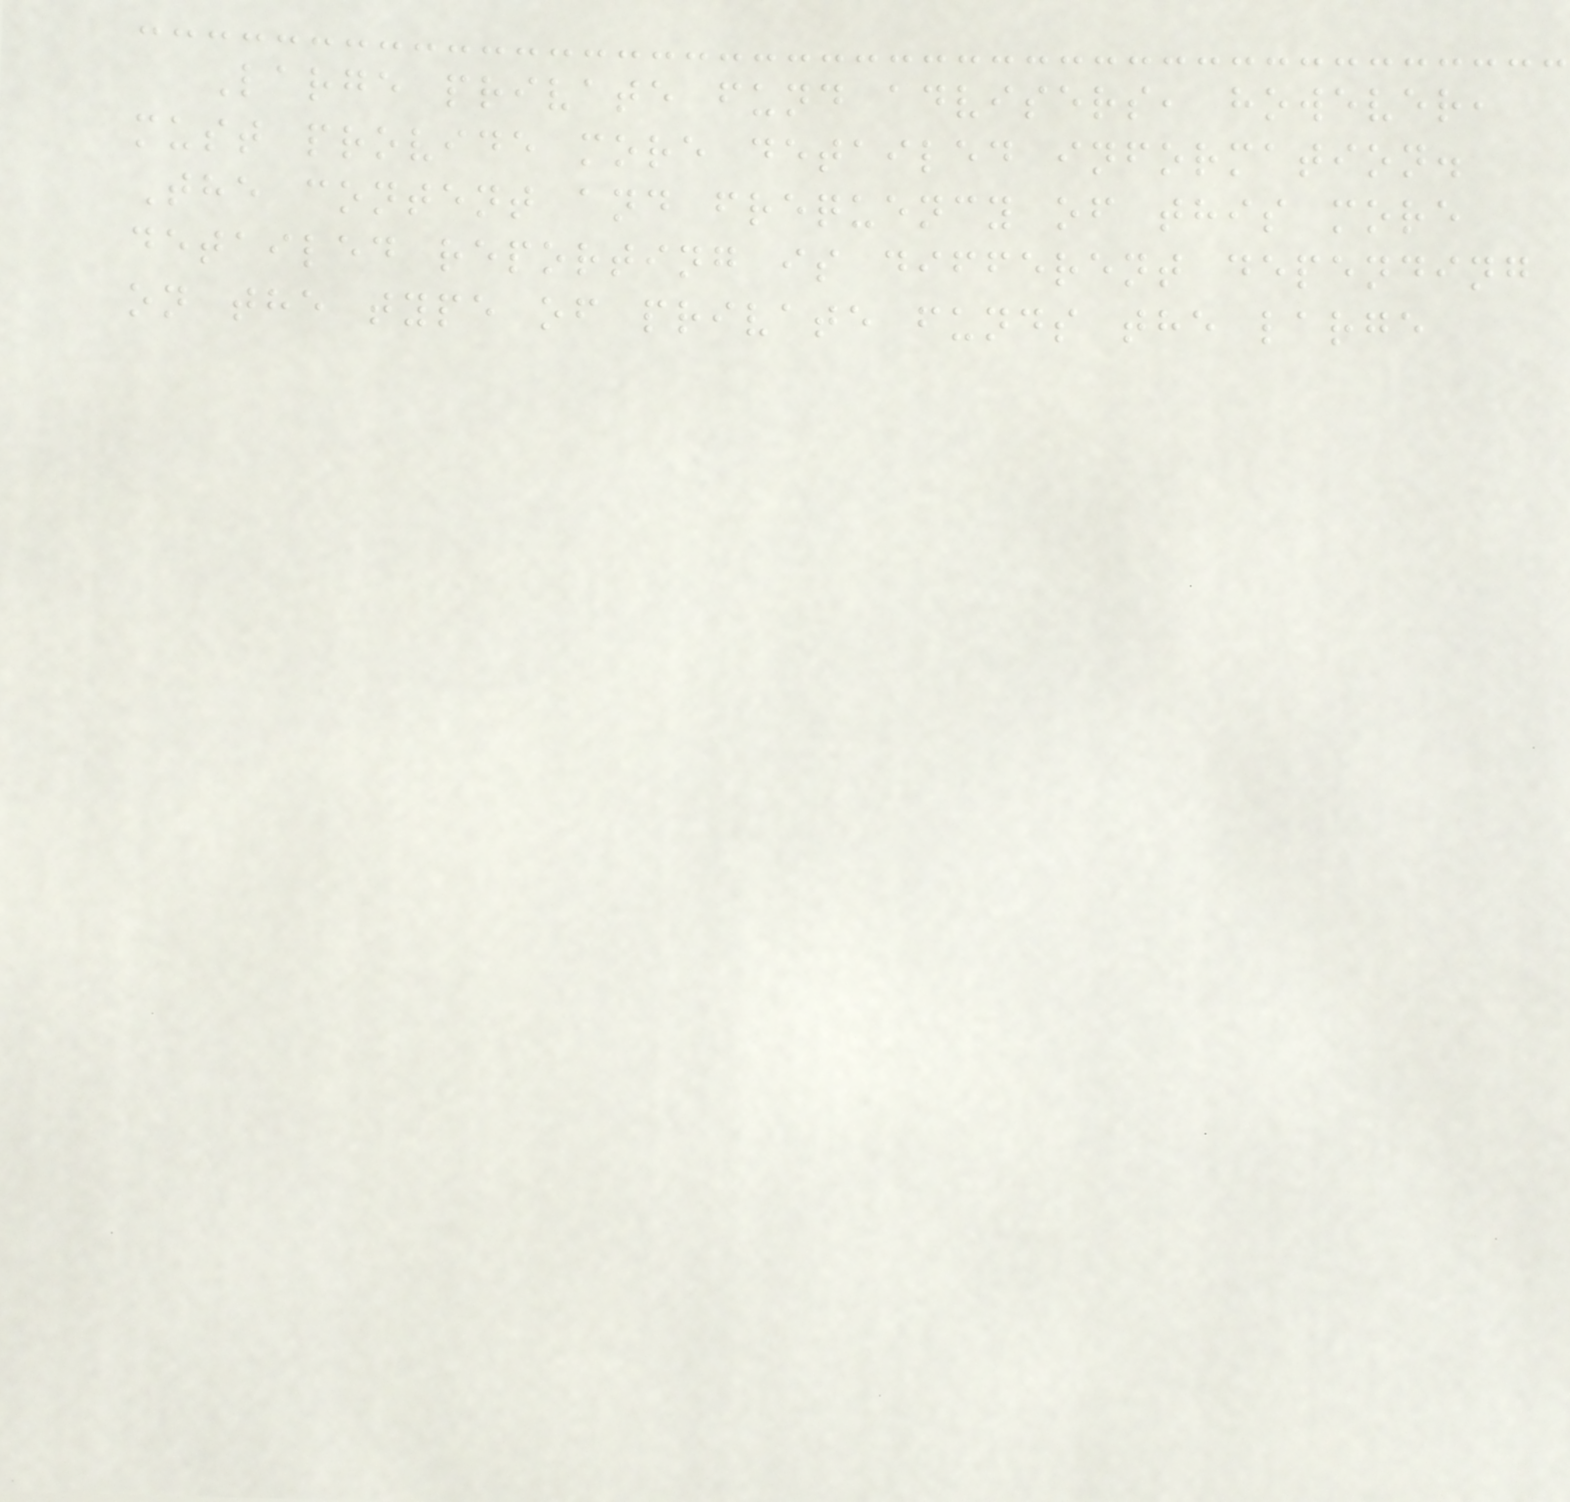Large private fund advisers, however,
must provide more detailed information.
The content and frequency of this more
detailed reporting is different depending
on the type of private funds the large
